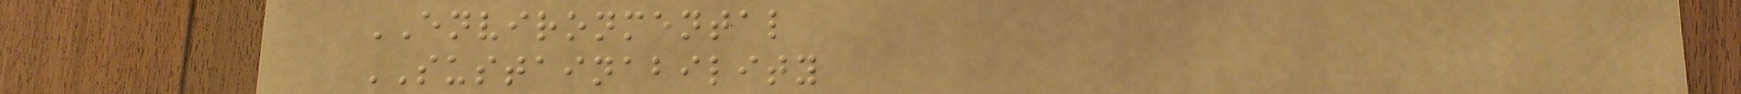ENVIRONMENTAL
SUSTAINABILITY
